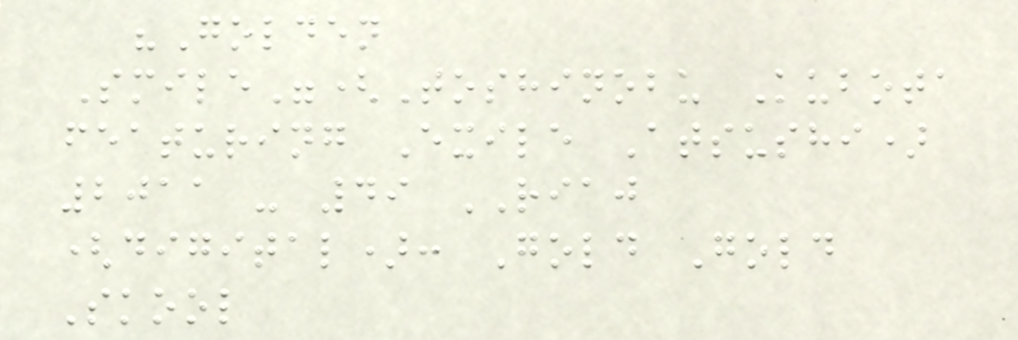"Golden
Smile"(Toshinobu Kubota
featuring Exile Atsushi)
2011 - 49 RIAJ
(digital): Gold Gold
Skool
